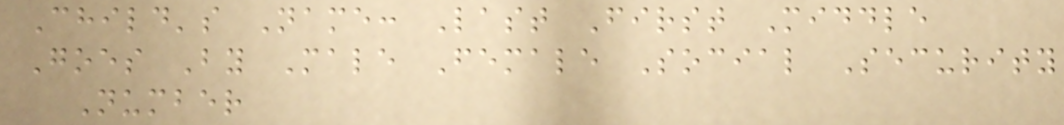Child's Name: Last First Middle
Goes By Male Female Social Security
Number
